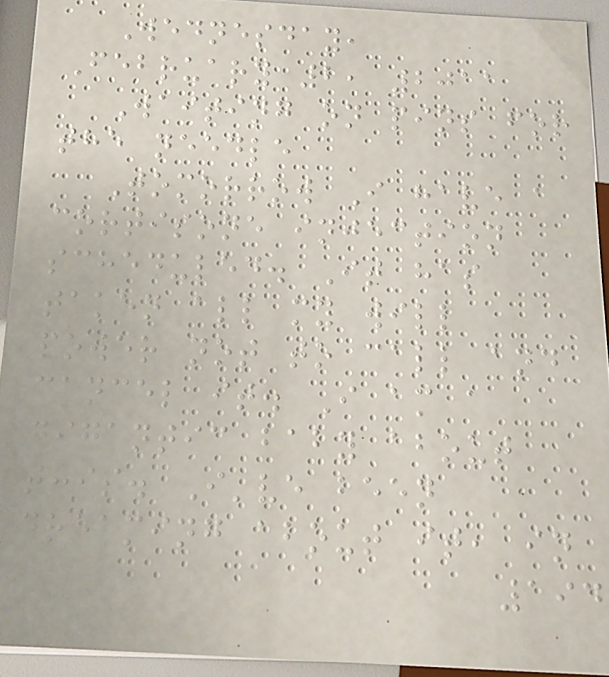Wednesday,
February 2, 2011
Waiting on pins for
the needle
Tomorrow I have a
cortisone injection
scheduled. It has
taken all my will
power not to call and
cancel it. I am a
gigantic baby about
this. I've been
dreaming about it, in
194
